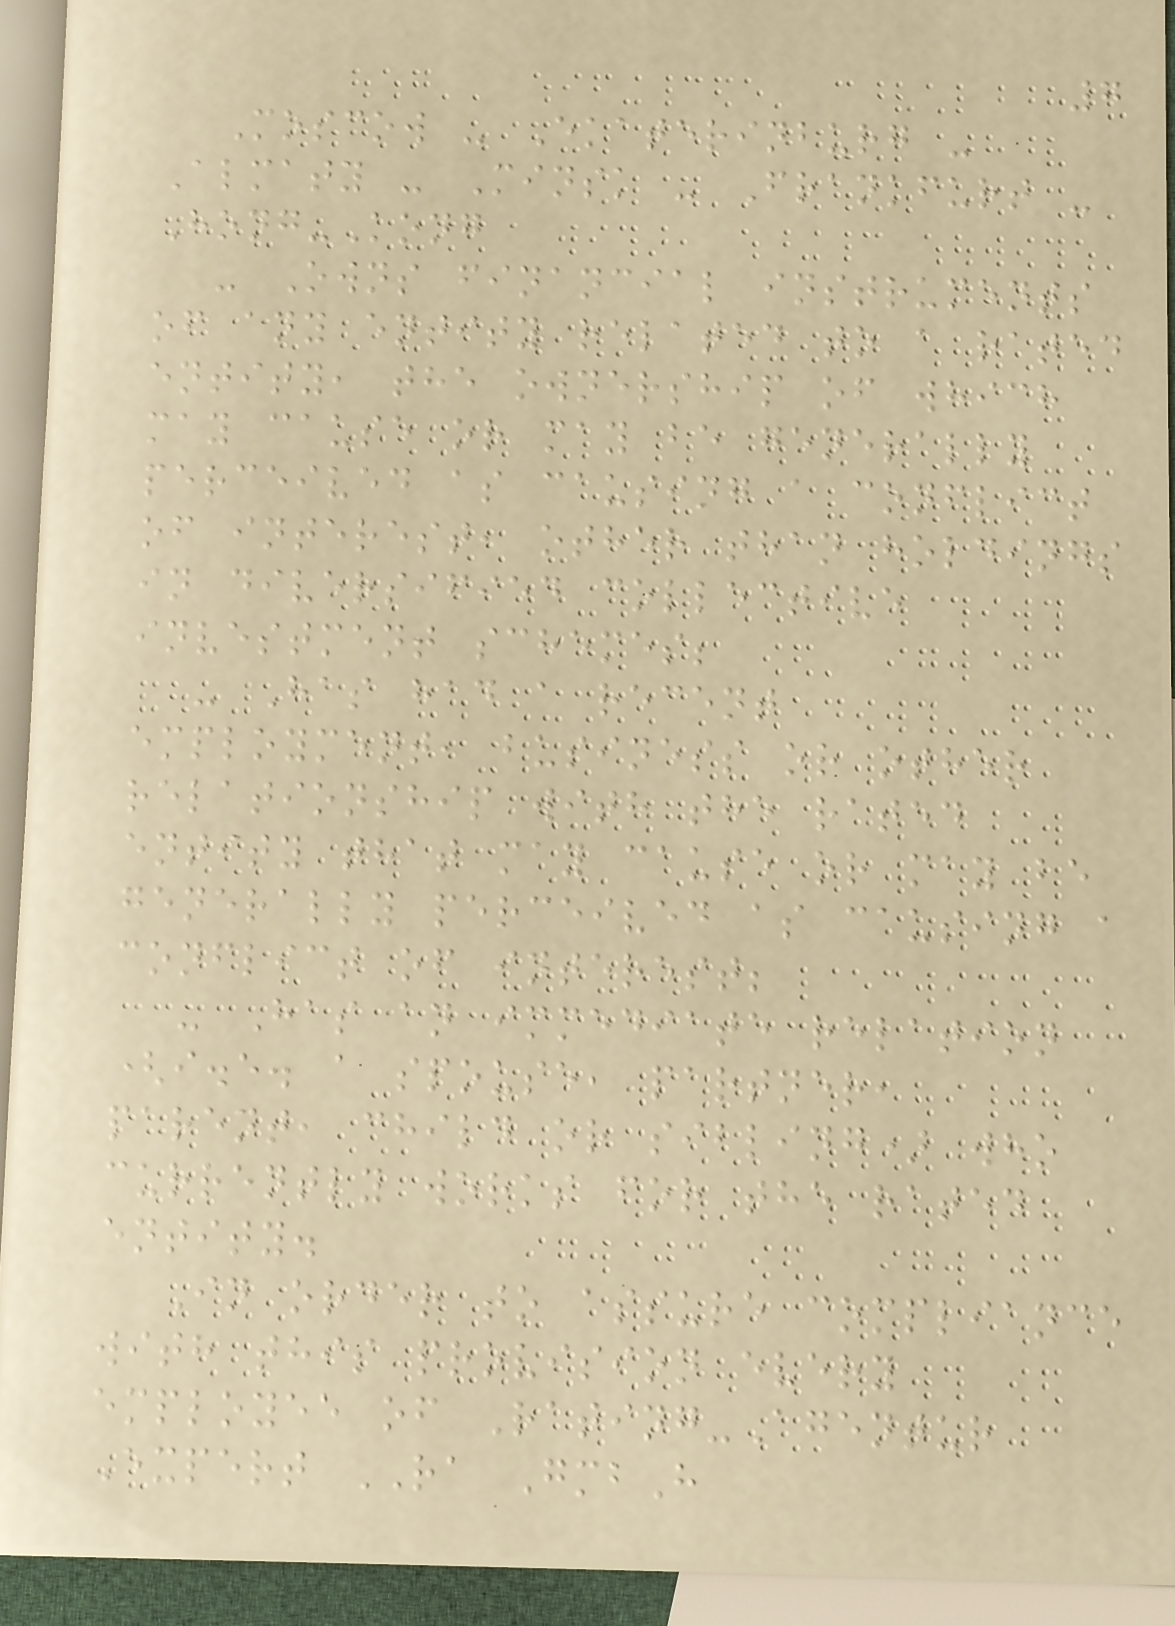7
Moscow - Ekaterinburg -
Almaty - Minsk - Frankfurt -
Hong-Kong
- Owns financial instruments
of any entity related to a rated
entity, the ownership of which
may cause or may be generally
perceived as causing a conflict
of interest, other than holdings
in diversified collective
investment schemes;
- Has had a recent
employment, business or other
relationship with the rated
entity that may cause or may be
generally perceived as causing a
conflict of interest;
- Has an immediate relation
(i.e. a spouse, partner,
parent, child or sibling) who
currently works for the rated
entity.
In order to assure compliance
with this provision every
employee of Rating-Agentur
Expert RA GmbH
